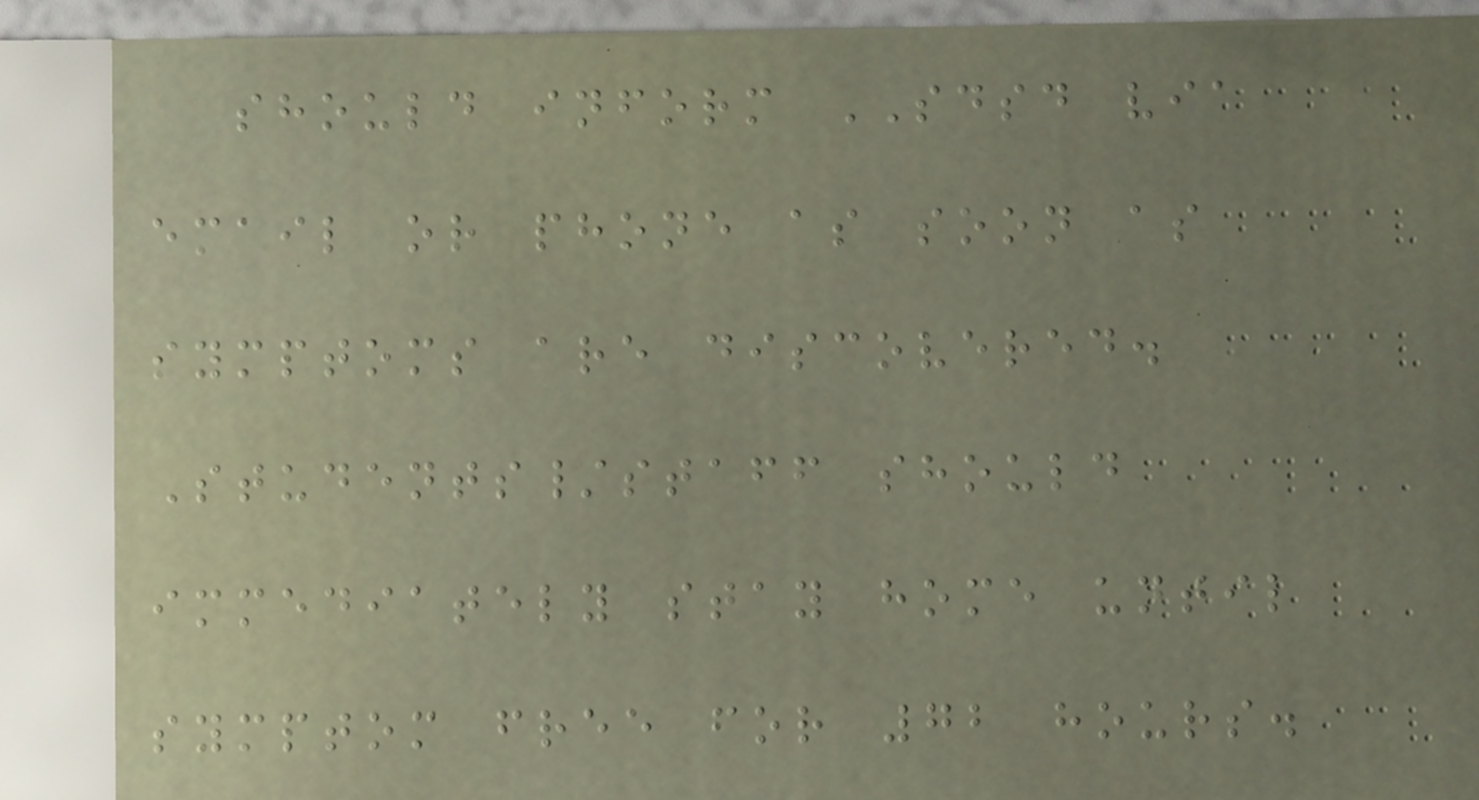should inform SDSD via
email or phone as soon as
symptoms are discovered.
Students/staff should
immediately stay home until
symptom free for 72 hours.
